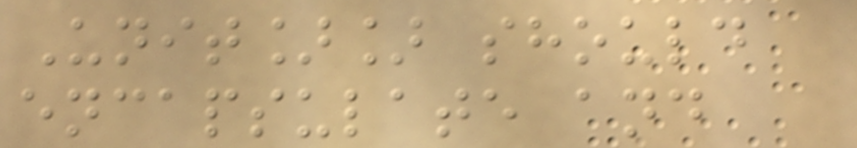Unit]] should
encapsulate and
